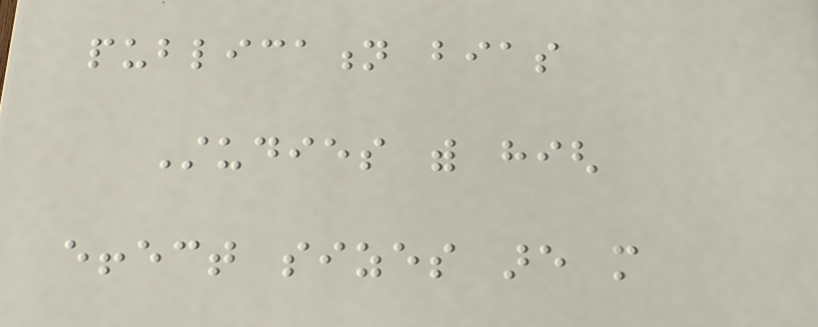publication bias
Studies with high
effect sizes are more
